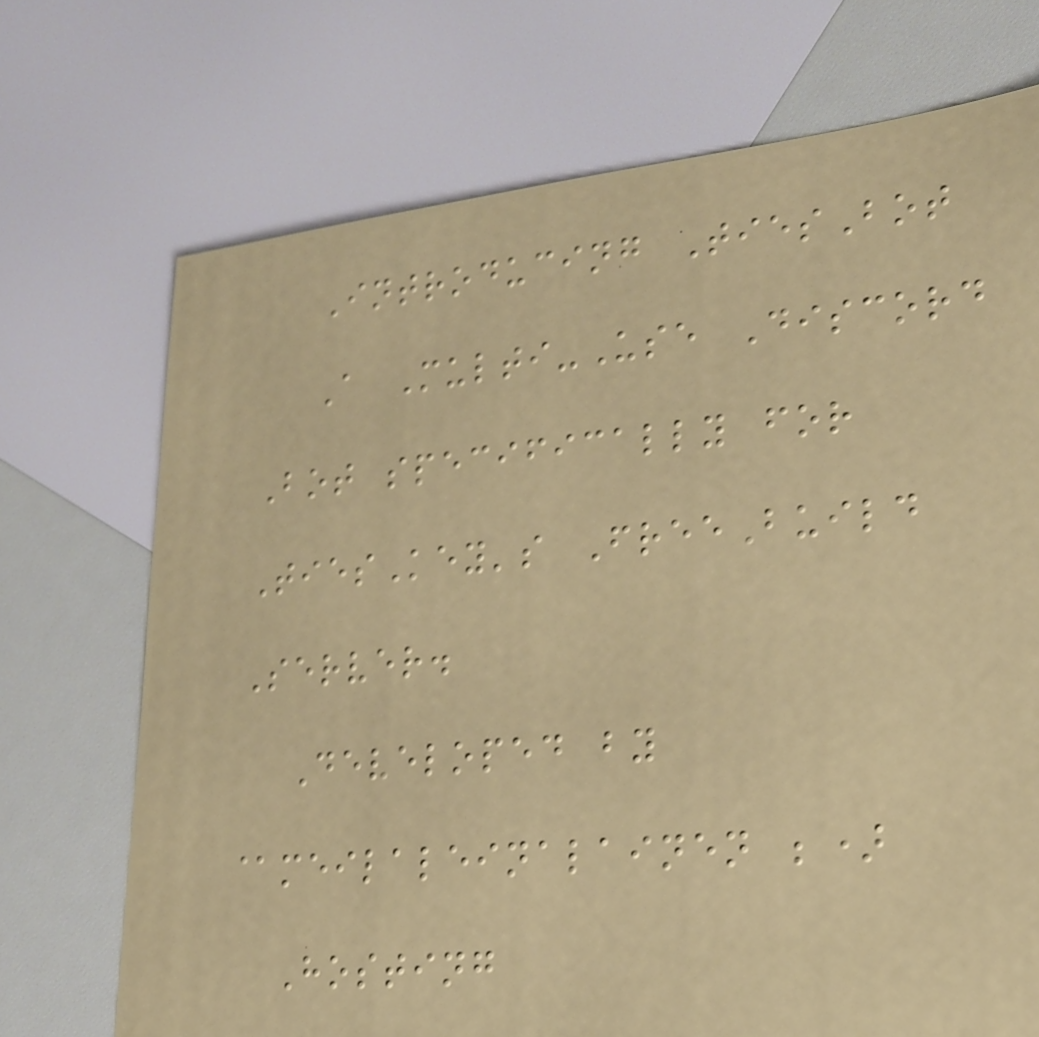Introducing TiesBot
A Multi-Use Discord
Bot specifically for
TiesKey's FreeBuild
Server.
Developed by
@meilaleinalainen ;)
Hosting
